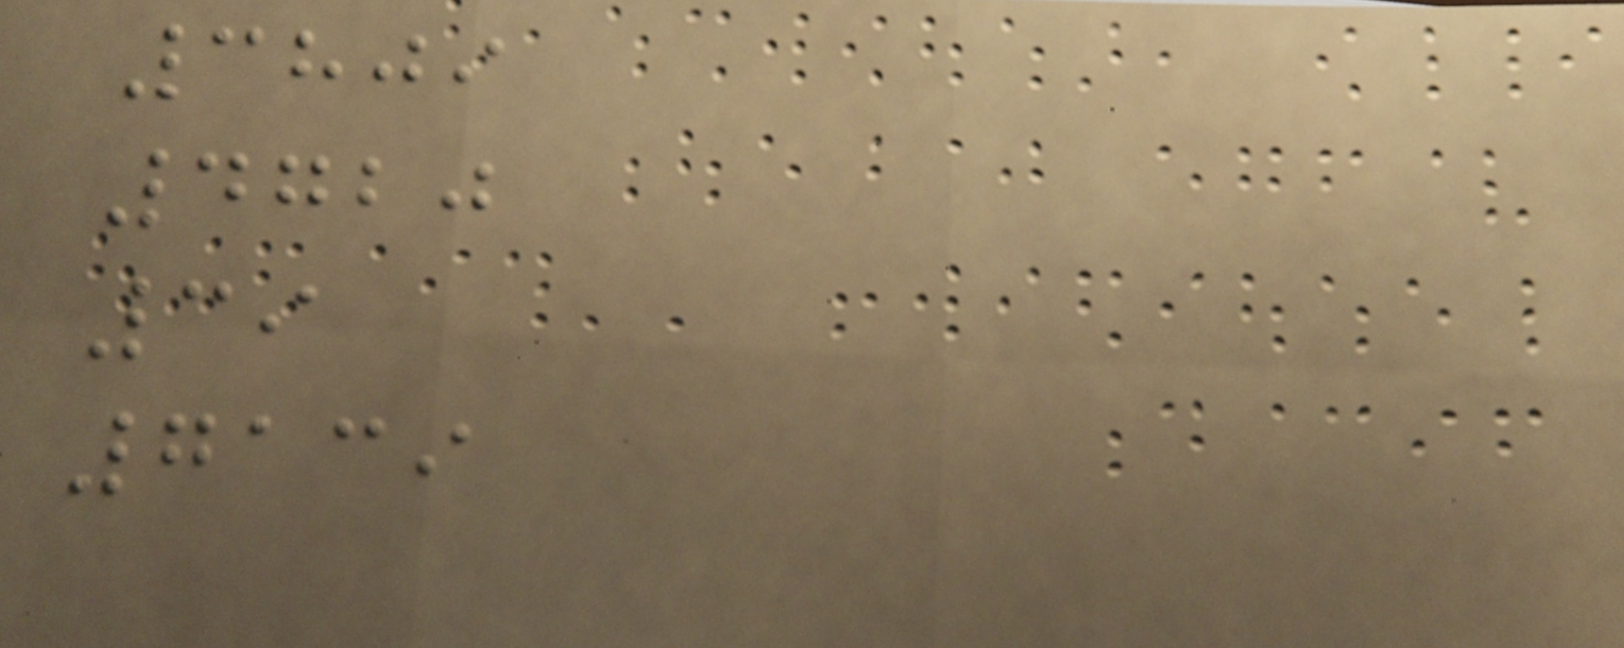3809
4720
39
7139
